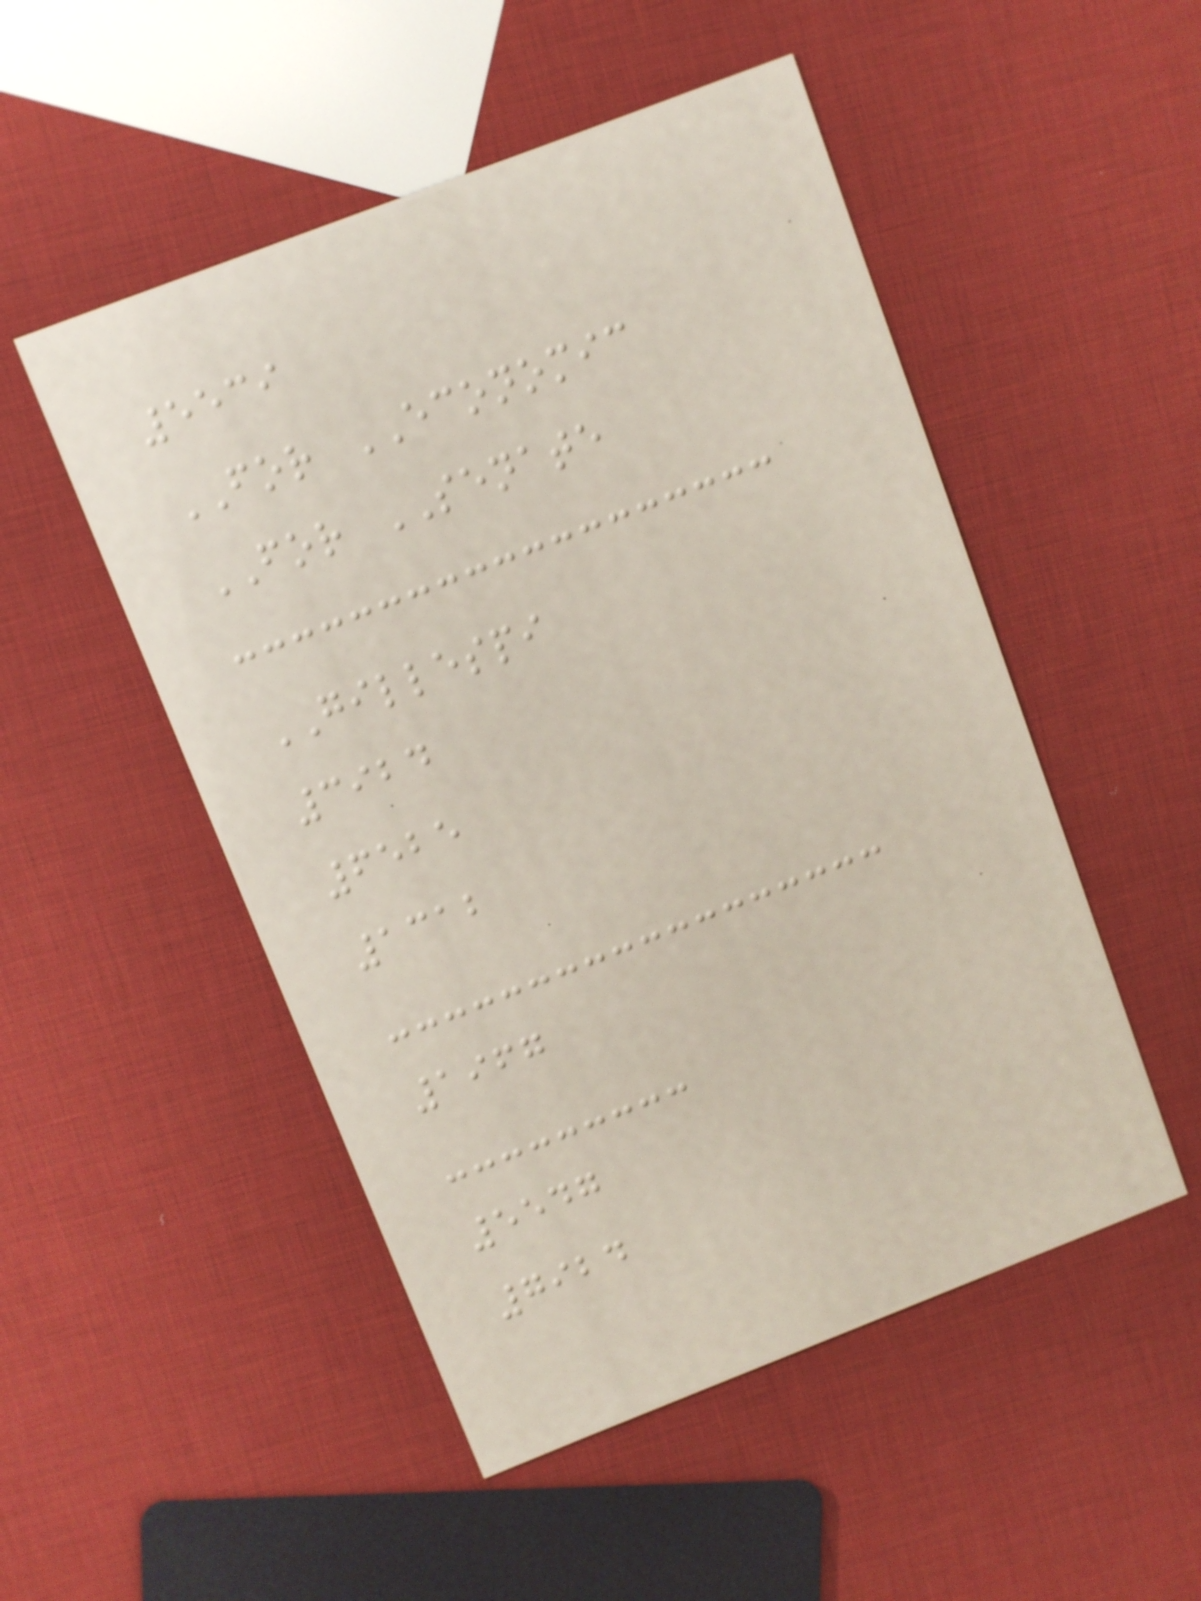5539
FOR ECONOMIC
FOR SENATE
GILLESPI
3924
6525
1312
1967
5547
7924
